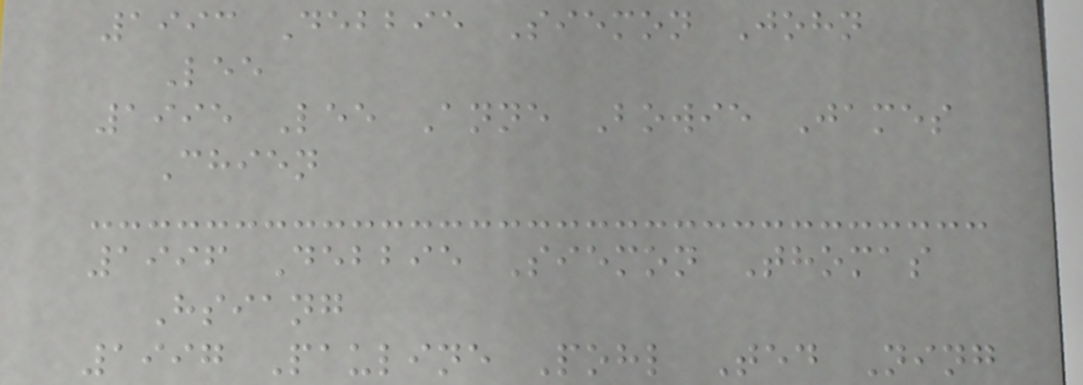1993 Debbie Siemon John
Lee
1995 Lee Anne Bowie James
Chien
1996 Debbie Siemon Thomas
Hsiang
1997 Pauline Pohl Ted Ning
